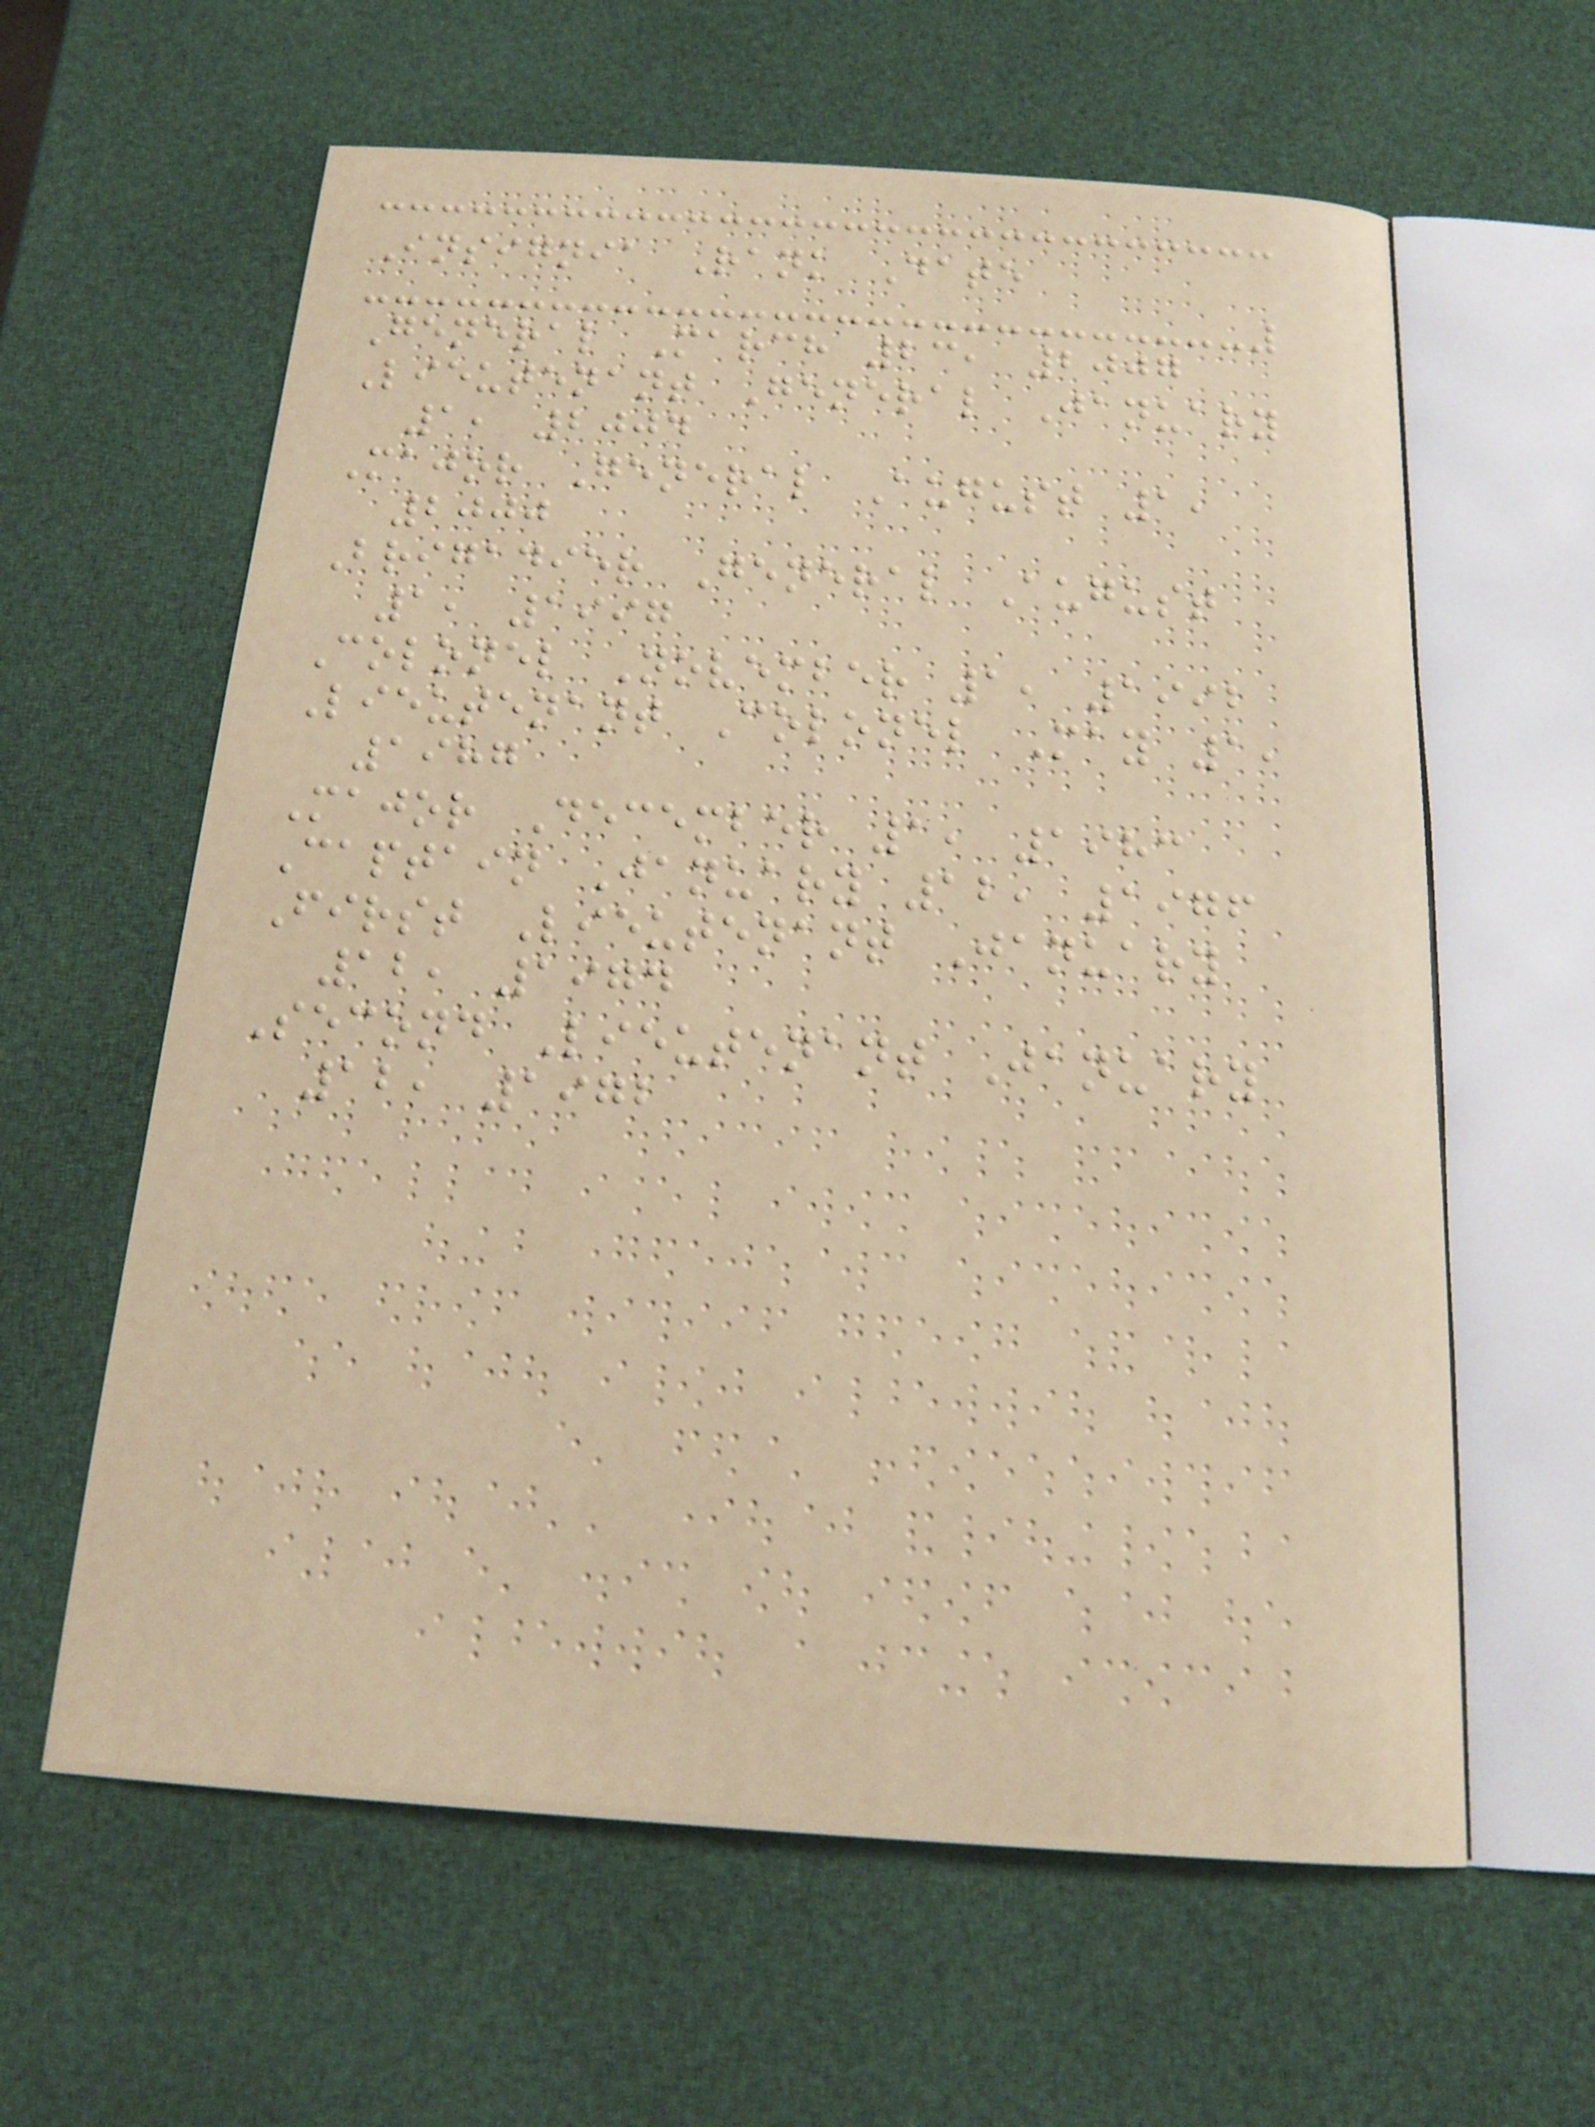Insignia Rank Date
General March 23, 2007
Lieutenant General January
1, 2004
Major General August 1,
2000
Brigadier General August
1, 1997
Colonel November 1, 1992
Lieutenant Colonel May 1,
1987
Major December 1, 1983
Captain January 12, 1976
First Lieutenant January
12, 1974
Second Lieutenant January
12, 1972
